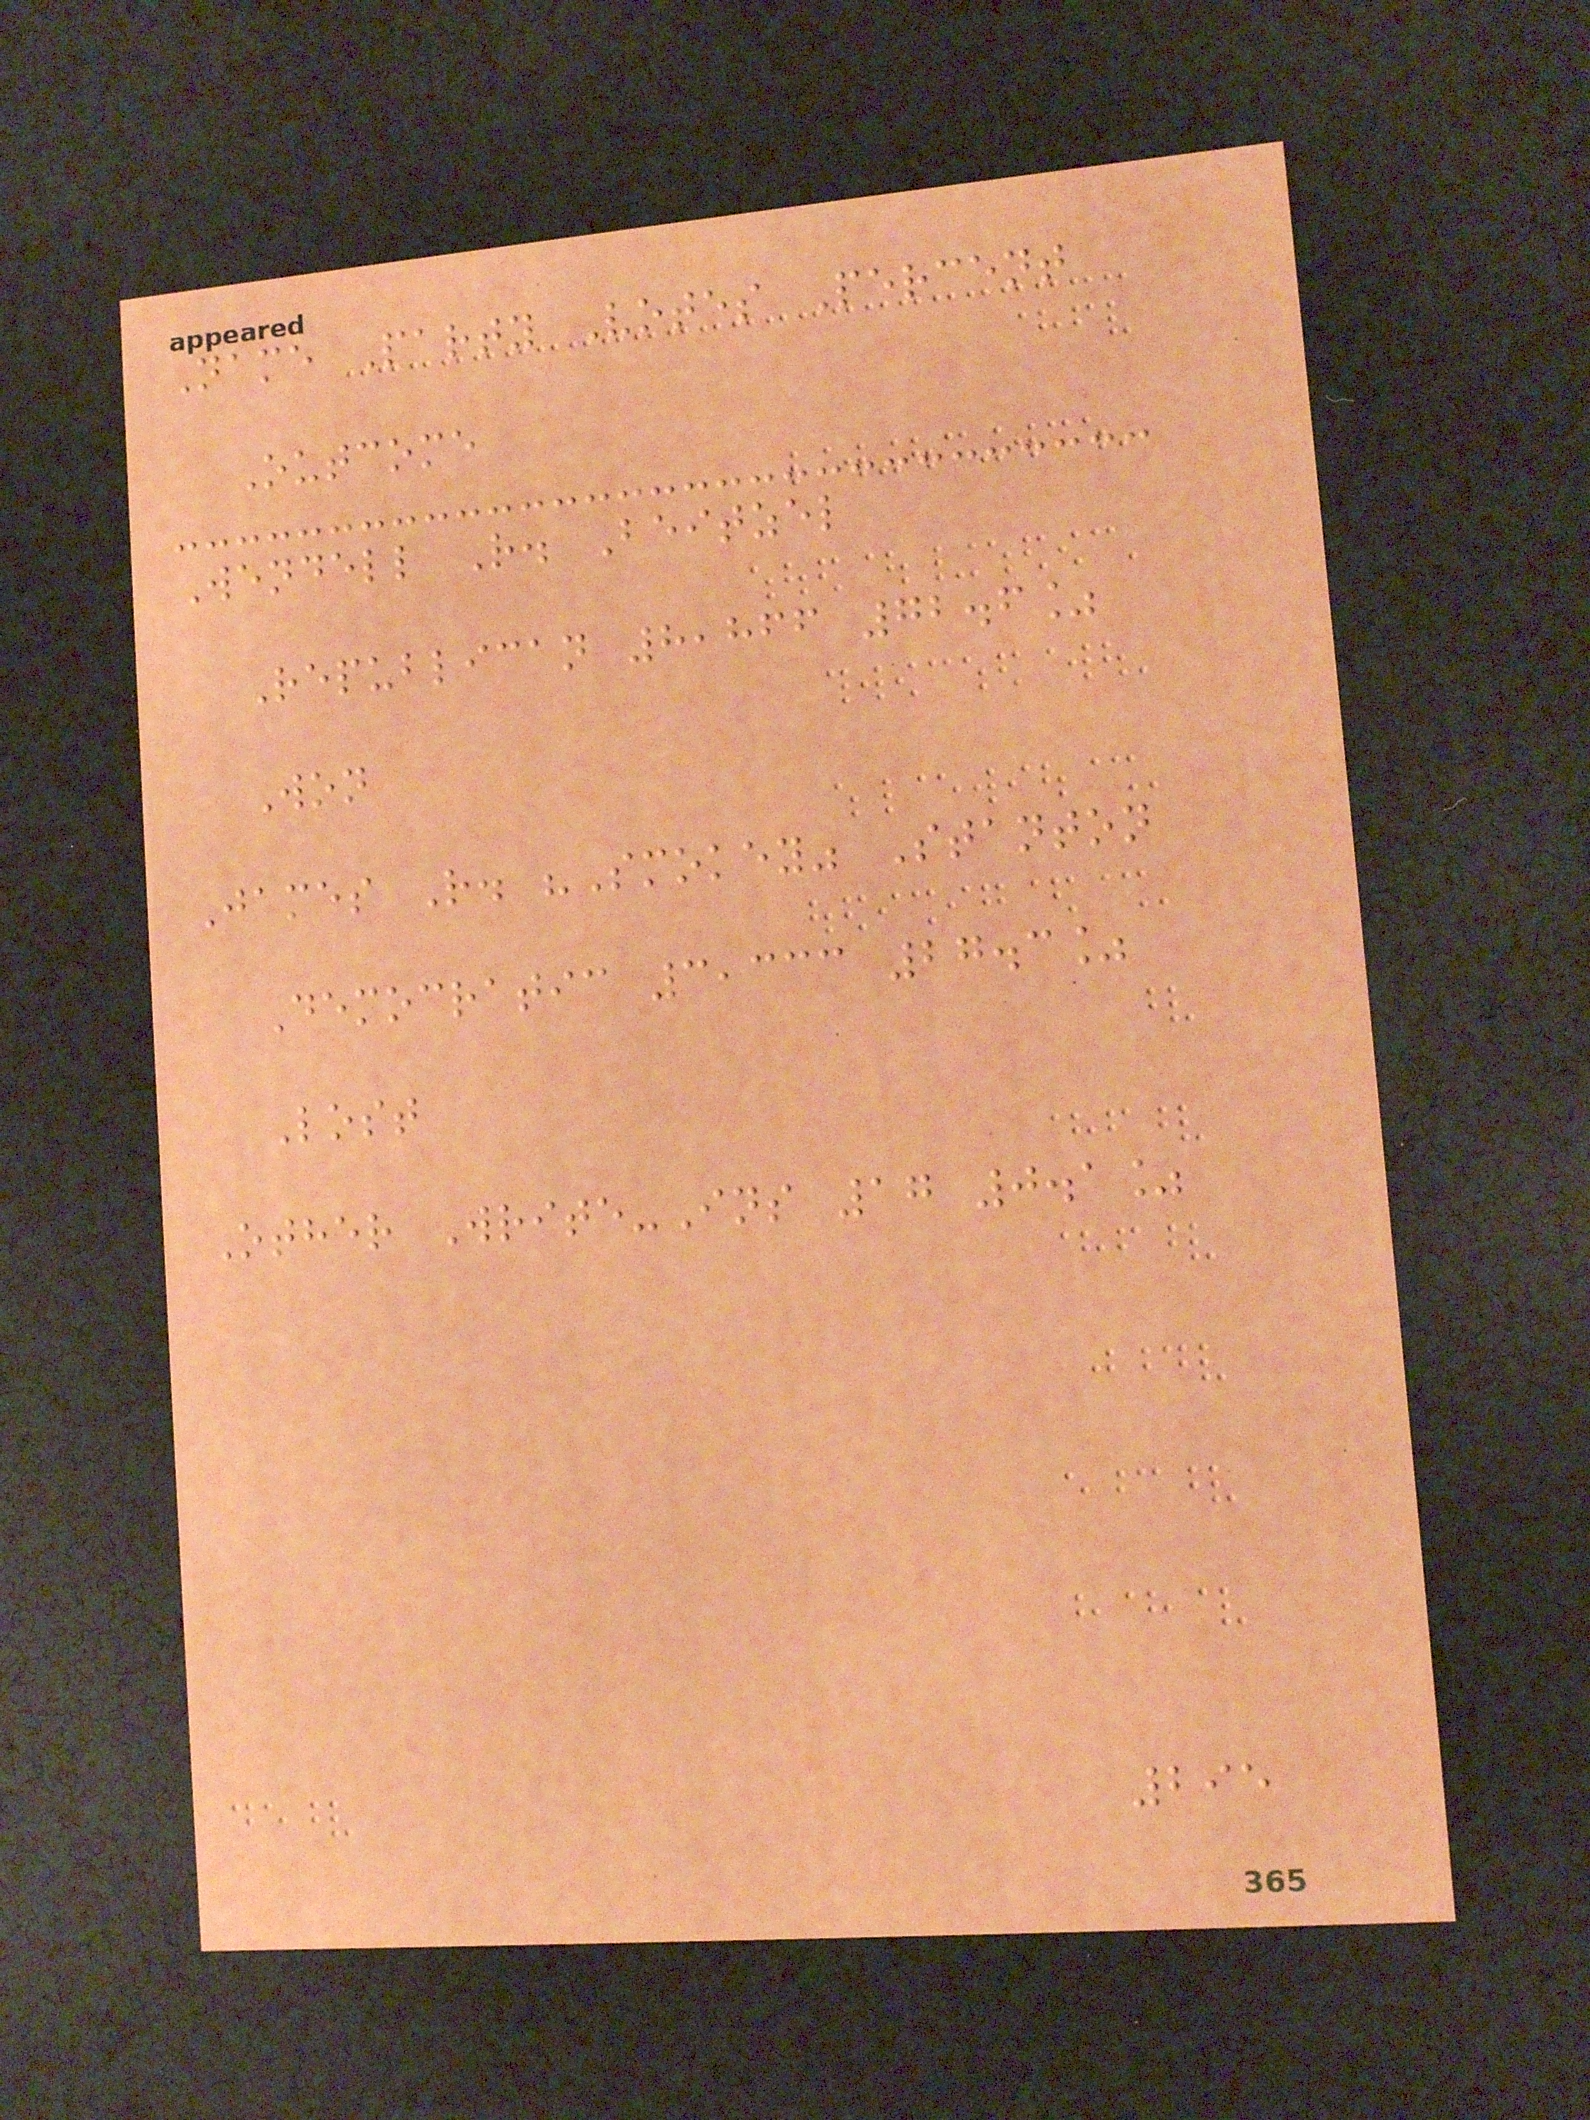Name Party Votes Percent
Outcome
Wendell R. Beitzel
Republican 8,866 72.6%
Won
James R. "Smokey" Stanton
Democratic 3,333 27.3%
Lost
Other Write-Ins 17 0.1%
295
